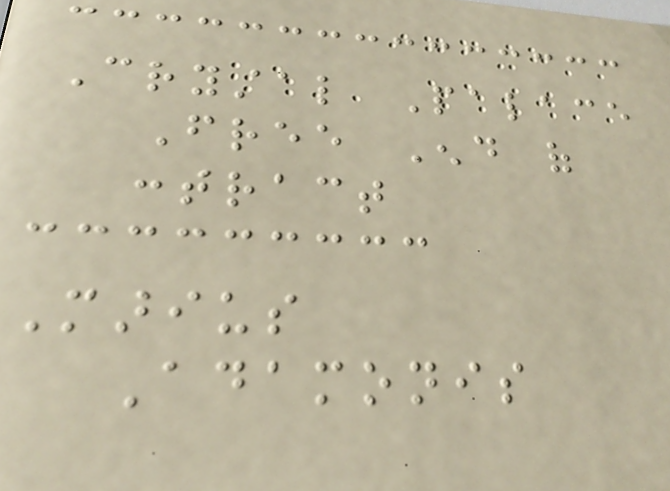Crystal Palace
Free End of
contract
Marius
Adamonis
